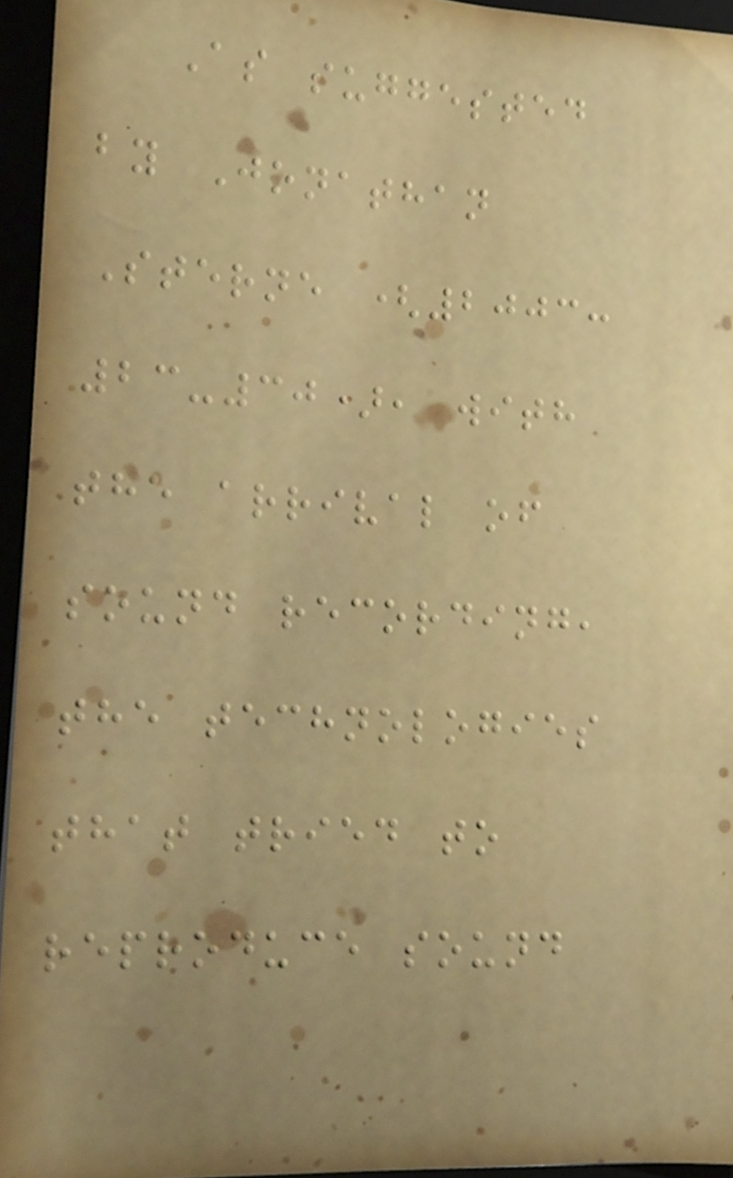As suggested
by Jonathan
Sterne (2003:
23-30), with
the arrival of
sound recording,
the technologies
that tried to
reproduce sound
